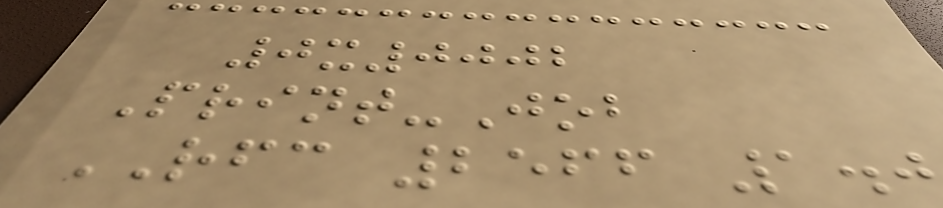0x0002
Print-Job
RFC 2566 1.0
